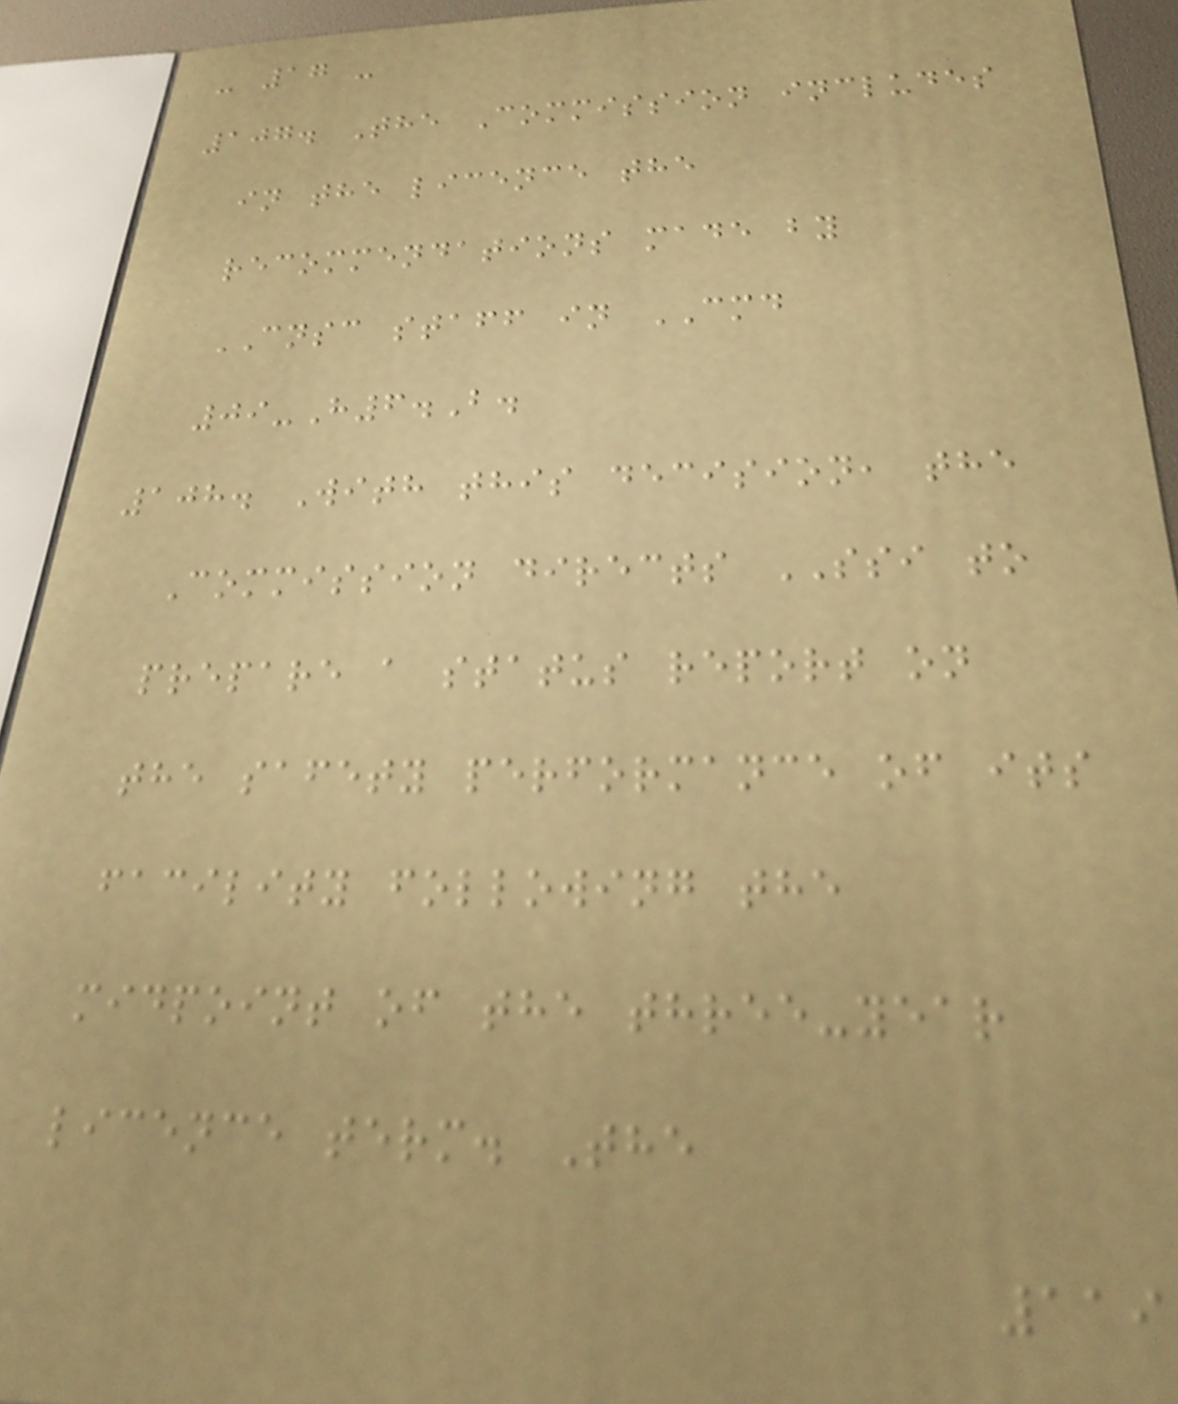- 17 -
107. The Commission includes
in the licence the
recommendations made by
CNSC staff in CMD
09-H6.B.
108. With this decision, the
Commission directs SSI to
prepare a status report on
the safety performance of its
facility following the
midpoint of the three-year
licence term. The
119
